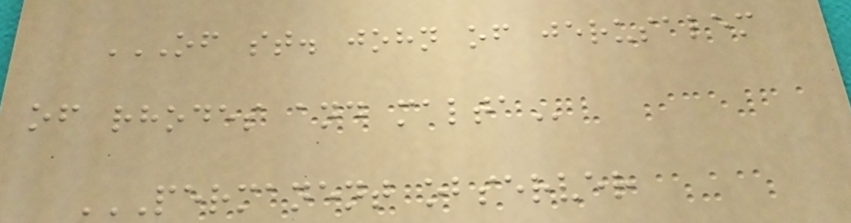OF ST. JOHN OF JERUSALEM
OF RHODES AND MALTA
PERMANENT OBSERVER
